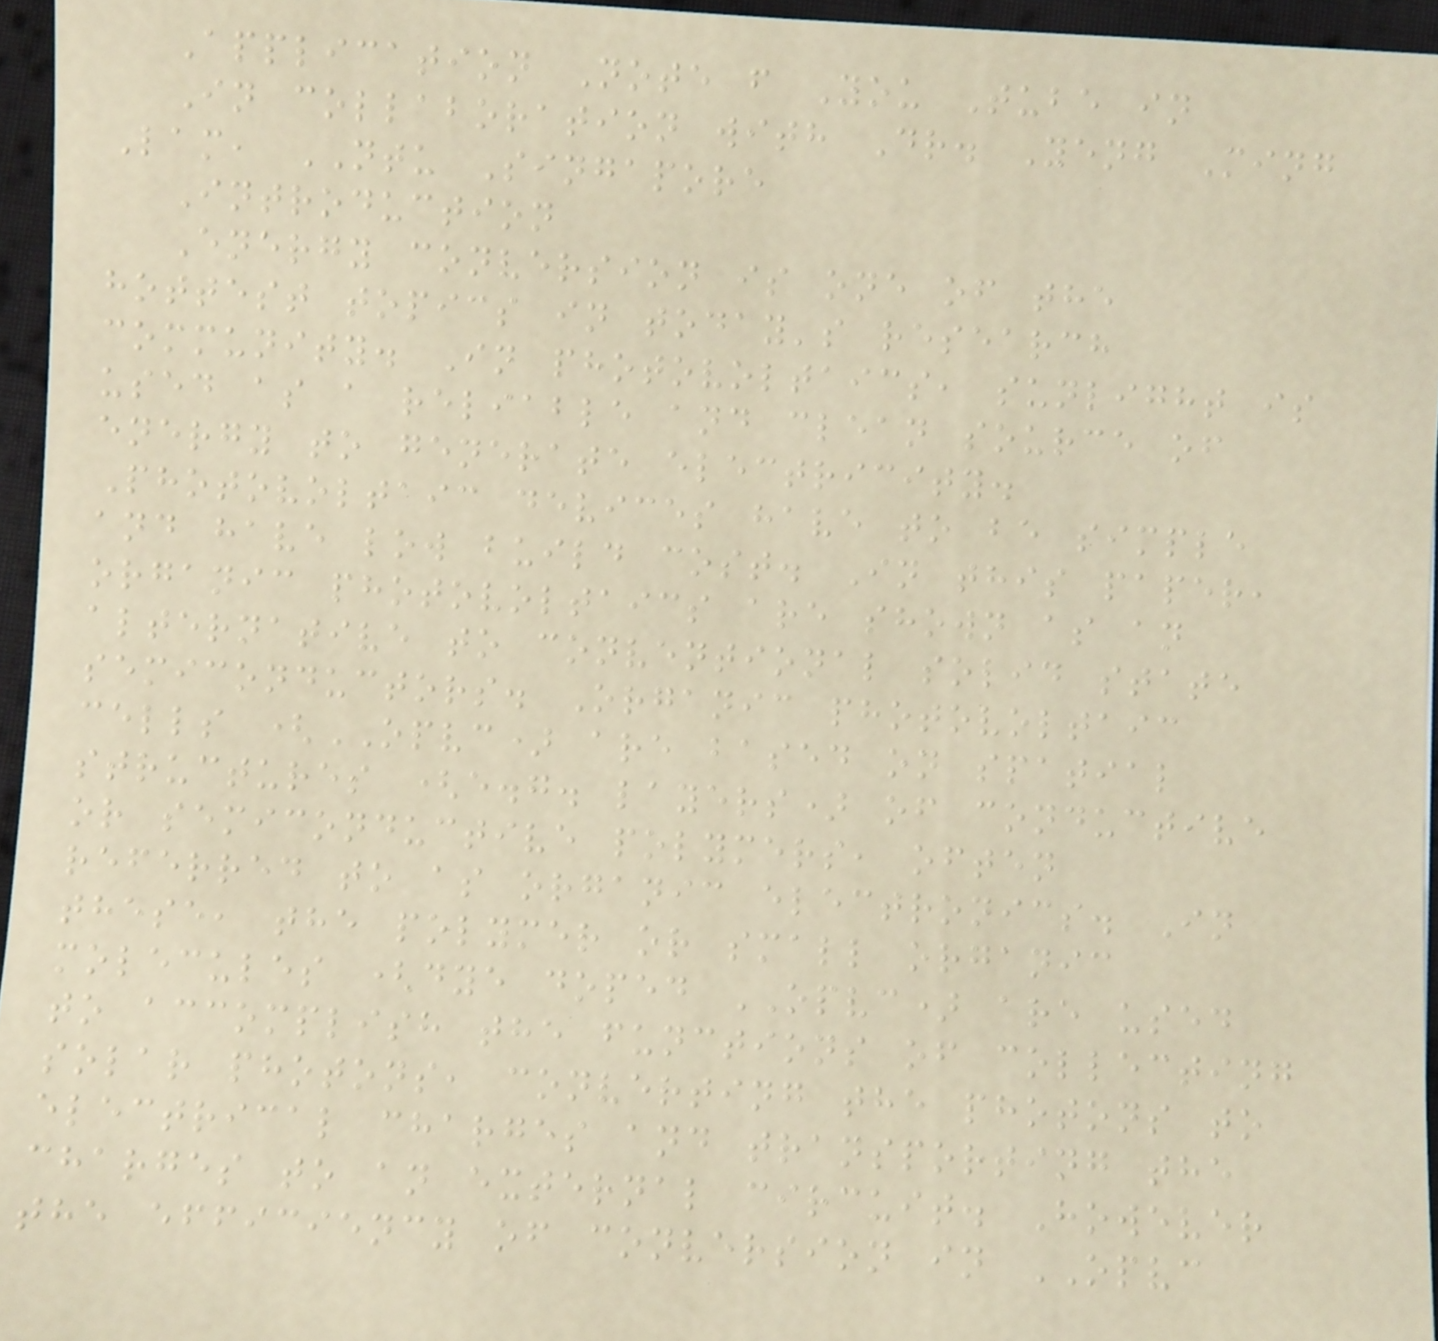Application Note f You Tube in
In collaboration with Dr. Yeng Ming
Lam, NTU Singapore
Introduction
Energy conversion is one of the
hottest topics in today's research
community. In photovoltaics, sunlight is
used as a reliable and clean source of
energy to generate electricity.
Photovoltaic devices have to be simple
and have low build cost. In this paper,
organic photovoltaics are shown as an
alternative to conventional solid state
semiconductors. Organic photovoltaic
cells (OPVC) are based on spatial
structures (e.g. layers) of conductive
or semiconductive polymers, often
referred to as organic electronics. In
these, the polymer or small organic
molecules (dye doped OPVC) are used
to accomplish the functions of collecting
solar photons, converting the photons to
electrical charges and transporting the
charges to an external circuit. However
the efficiency of conversion in OPVC
